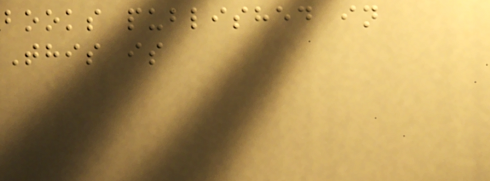books published in
This is
